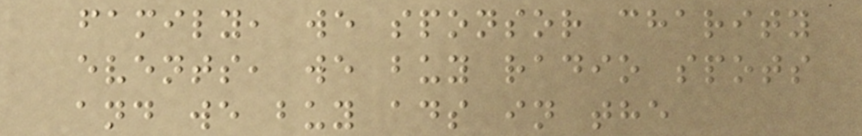family, we sponsor charity
events, we buy radio spots
and we buy ads in the
